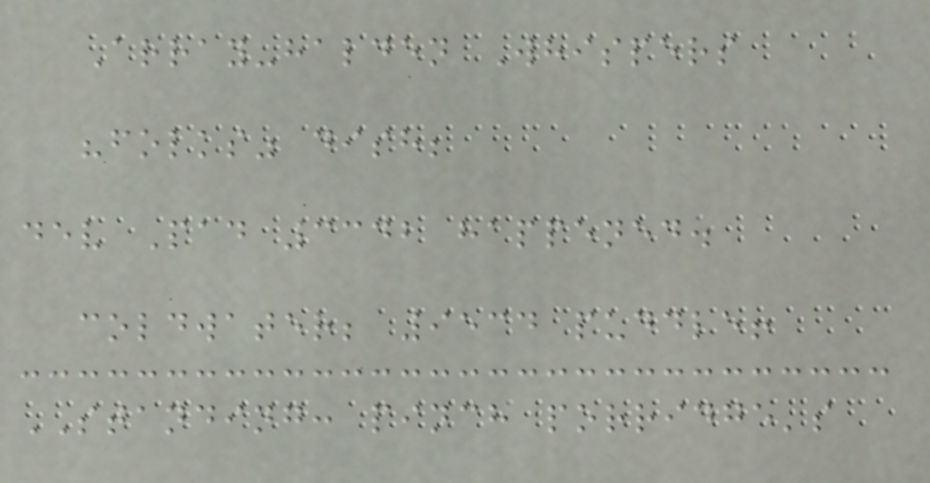Array-halden Whispers
"folks" dish;
dev Pad 3342 happened.
coldwater; 9534 puddle!
STANDING: pinch porridge's
